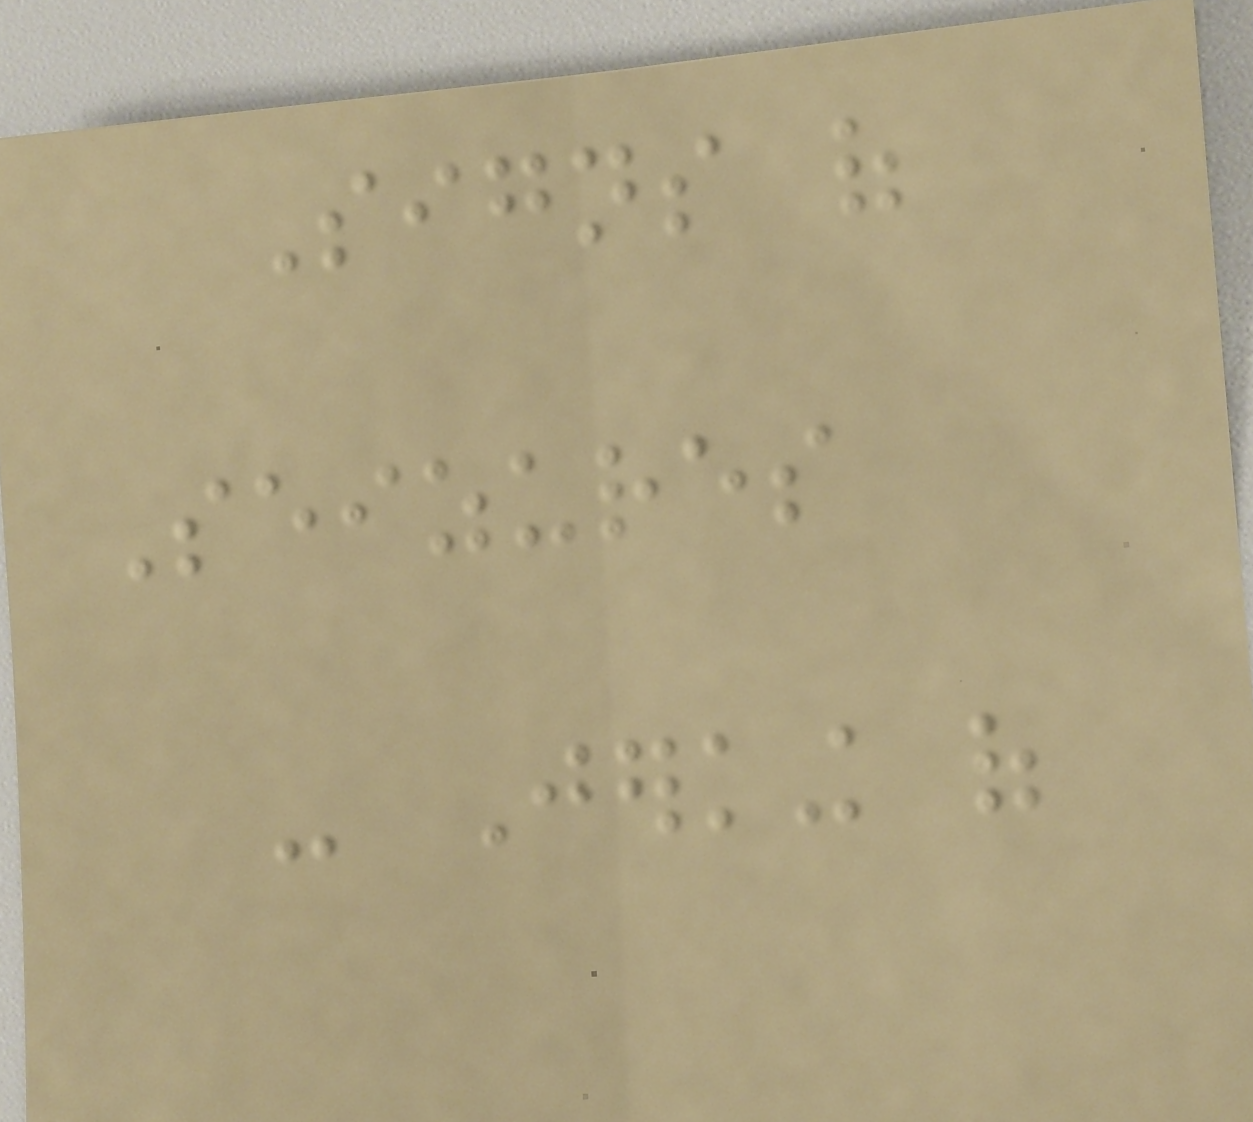Signs of
Seizures
- Jerking of
